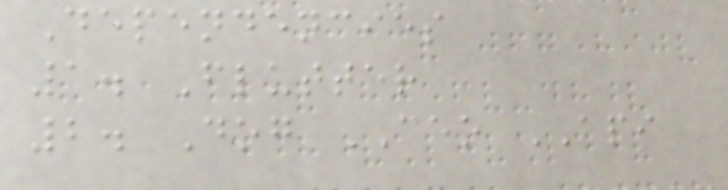Dependencies
1. Flutter
2. Dog CEO API
